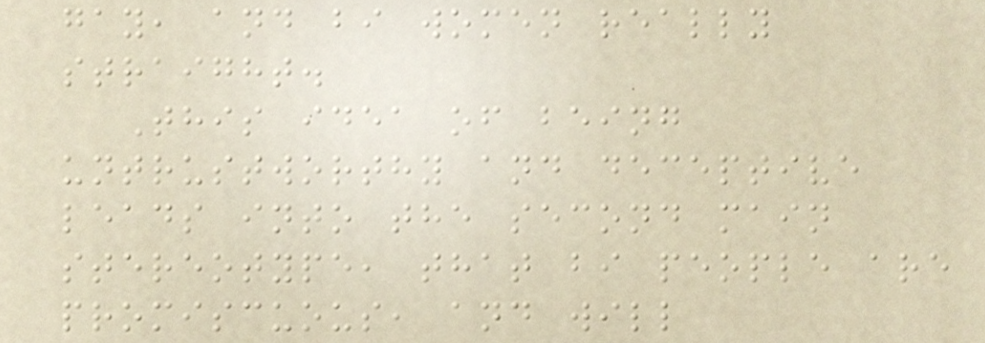gay, and bi women really
straight.
This idea of being
untrustworthy and deceptive
leads into the second main
stereotype, that bi people are
promiscuous, and will
